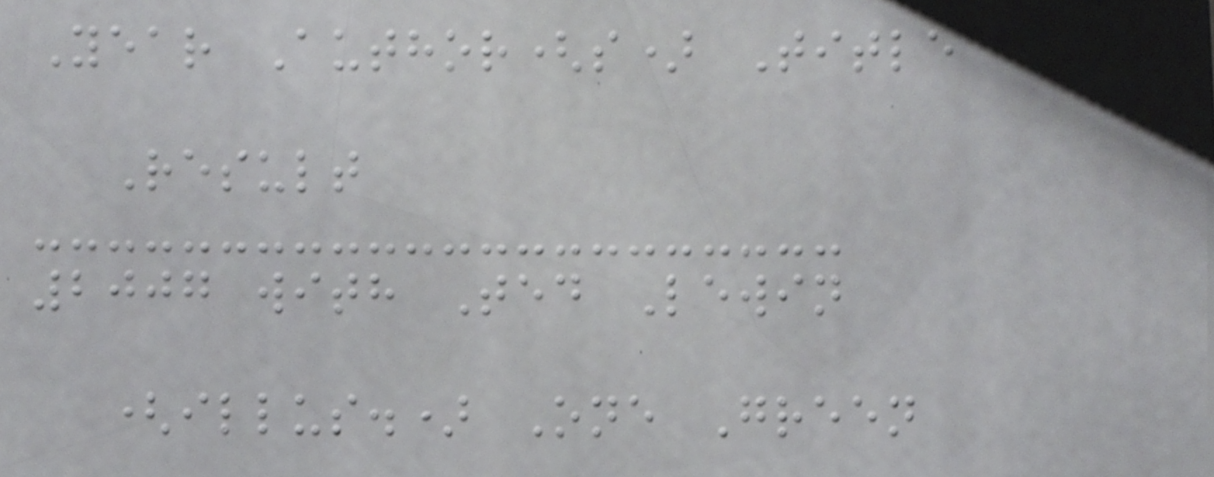Year Author(s) Title
Result
2007 with Ted Lewin
(illus.) One Green
